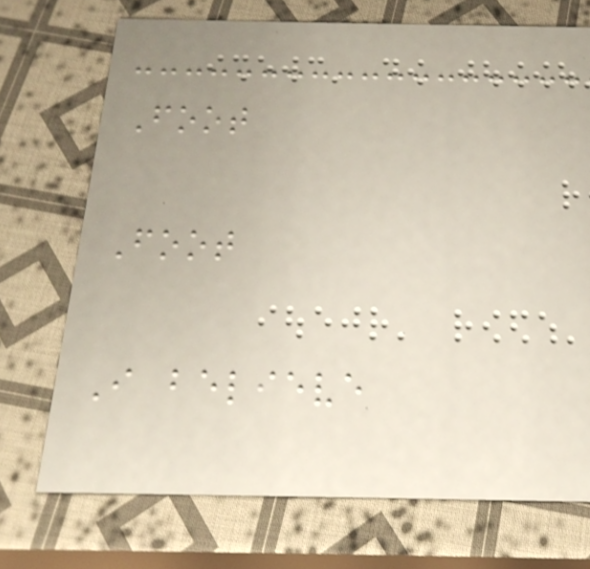Foot
Foot
I believe
